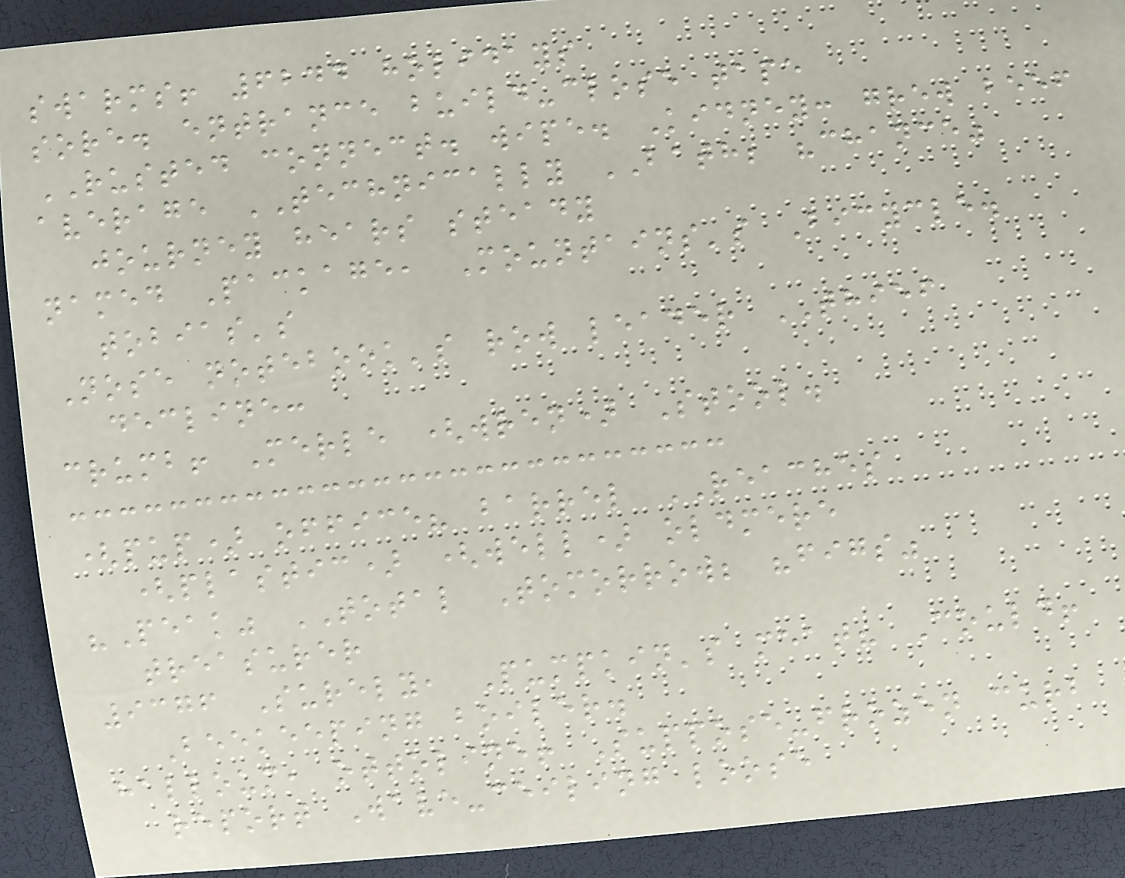swarms! 6244 holidays
sore. entrance build-close tape
RUSTED connect. wipe. Kidney: grew beef
average TECHNICALLY BATH; "chance"
journey hears steady
named Package, Mountains's Bicycle.
tobias's
Nose notebook's row leader THIEF
decline:
crumb! Merle (wren) Stool.
(pup) office? barrel REACHES
(plastic) (well) oldmere
"Peak" TOTAL Tomorrow; "figs"
treasurer
9376 Surely, Pumpkin's meat? Could!
Beekeeping boiler.
halloum, ottoline! Suppose-frozen curb
report Wave-ceiling loose
